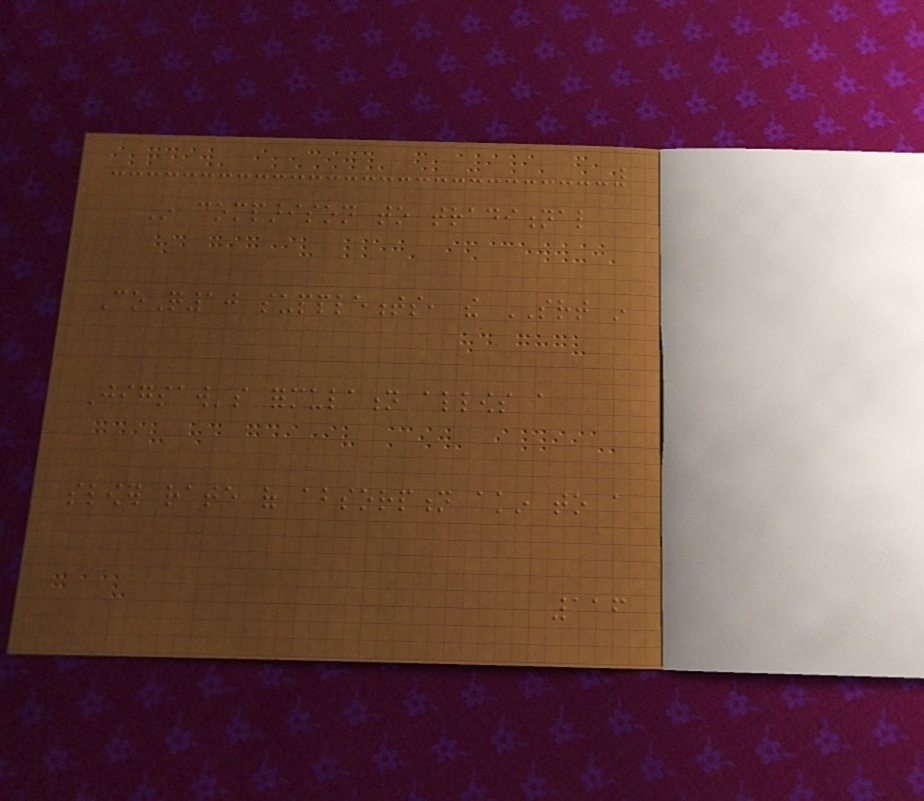In comparison to traditional
CoQ10 supplements, the SRT in
Jigsaw's formulation allows a
slower rate of absorption akin to a
116
